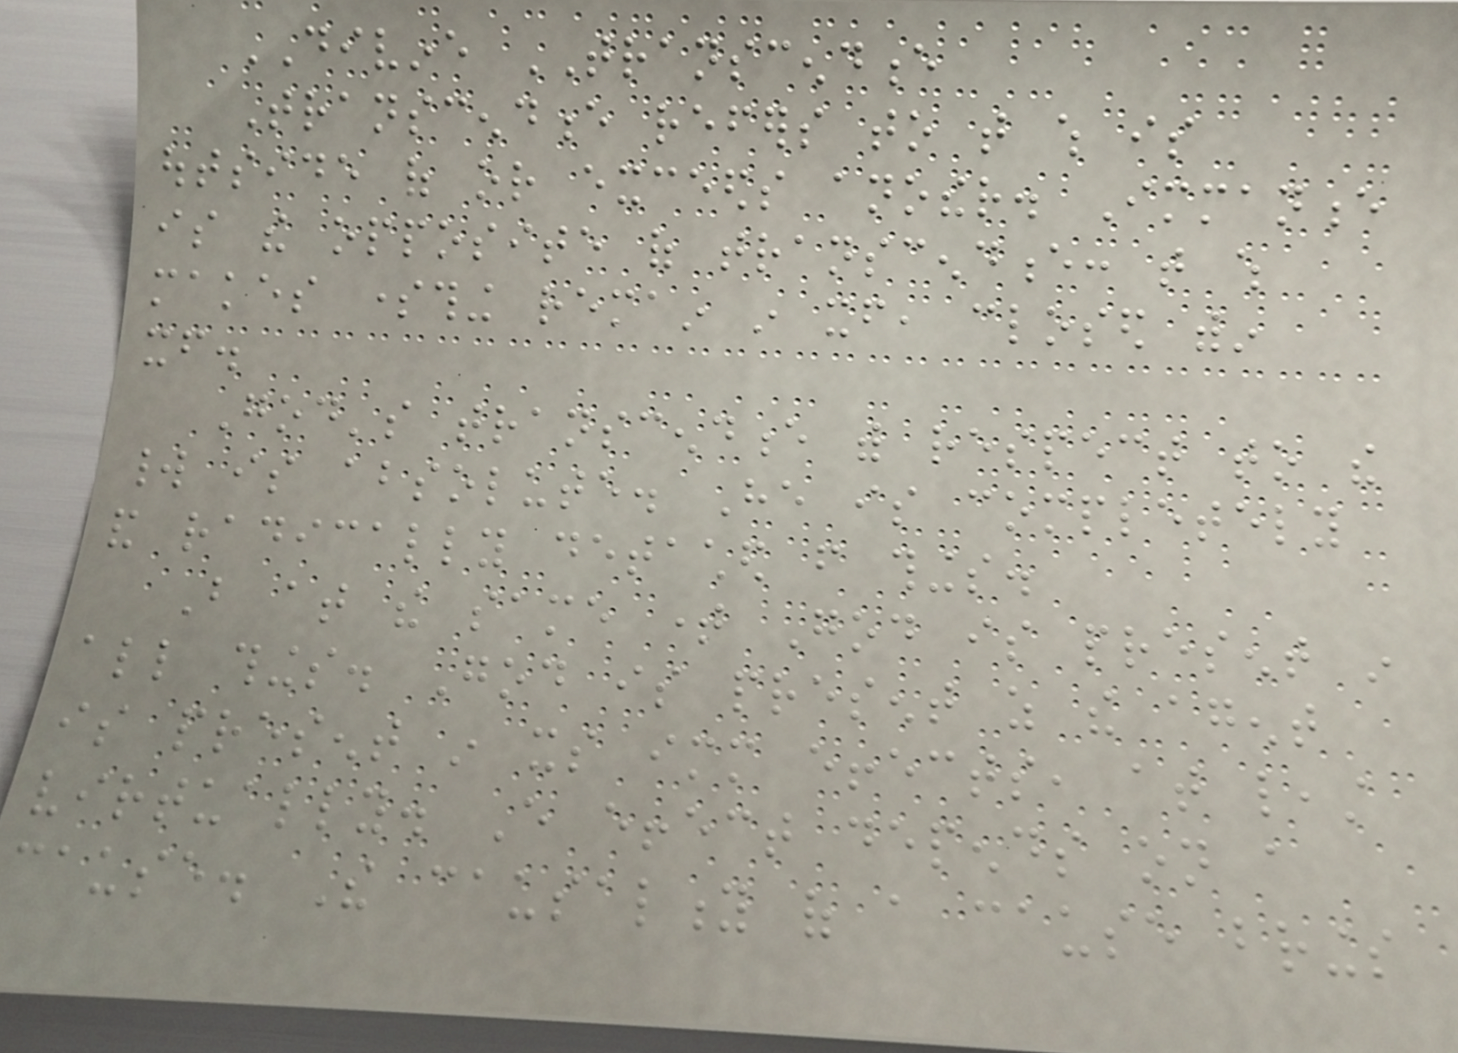DIVINE TRANSCENDENCE
Transcendence refers to that which is
outside of or exceeds another. Immanence
is the opposite of transcendence: that which
makes something remain in itself, closed within
itself.
God's transcendence with respect to the
world is absolute. He is completely
and radically detached from things.
But at the same time God is present in
all things. God is present as the agent
is present in its immediate effects, at least
virtually. Every effect depends on a
cause. The causality of a cause brings
